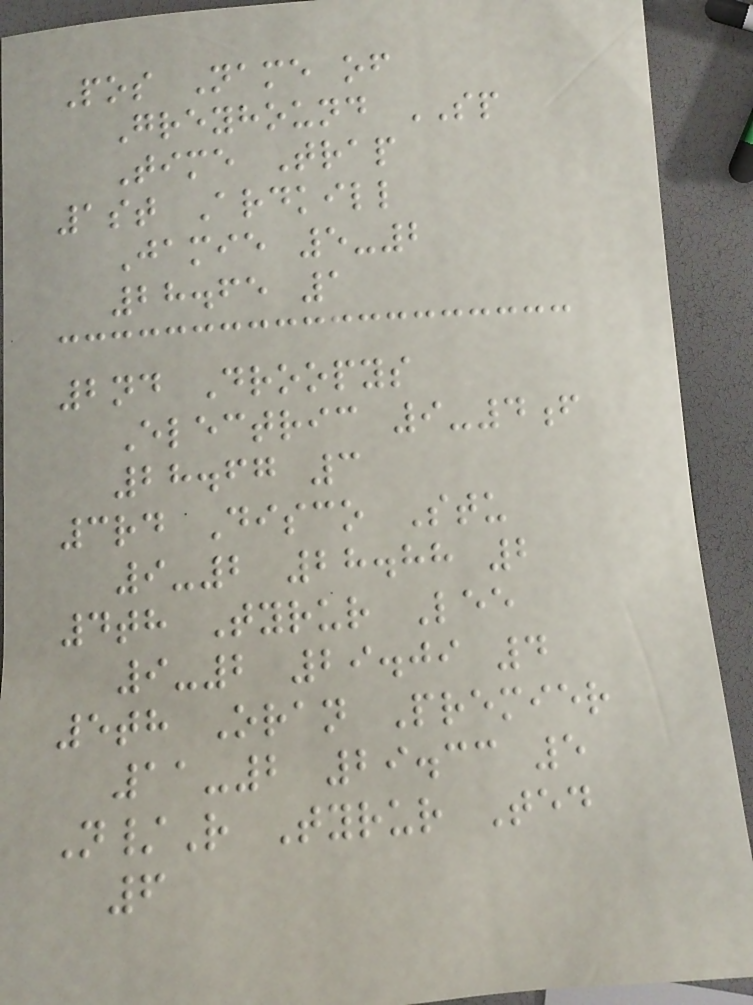Pos Name of
Greyhound SP
Time Trap
1st Ardkill
Jamie 5-2
28.65 1
2nd Droopys
Electric 9-4f
28.67 3
3rd Disco Stu
9-2 28.88 2
4th Tyrur Lee
9-2 29.09 4
5th Oran Premier
11-2 29.33 5
N/R Tyrur Ted
6
